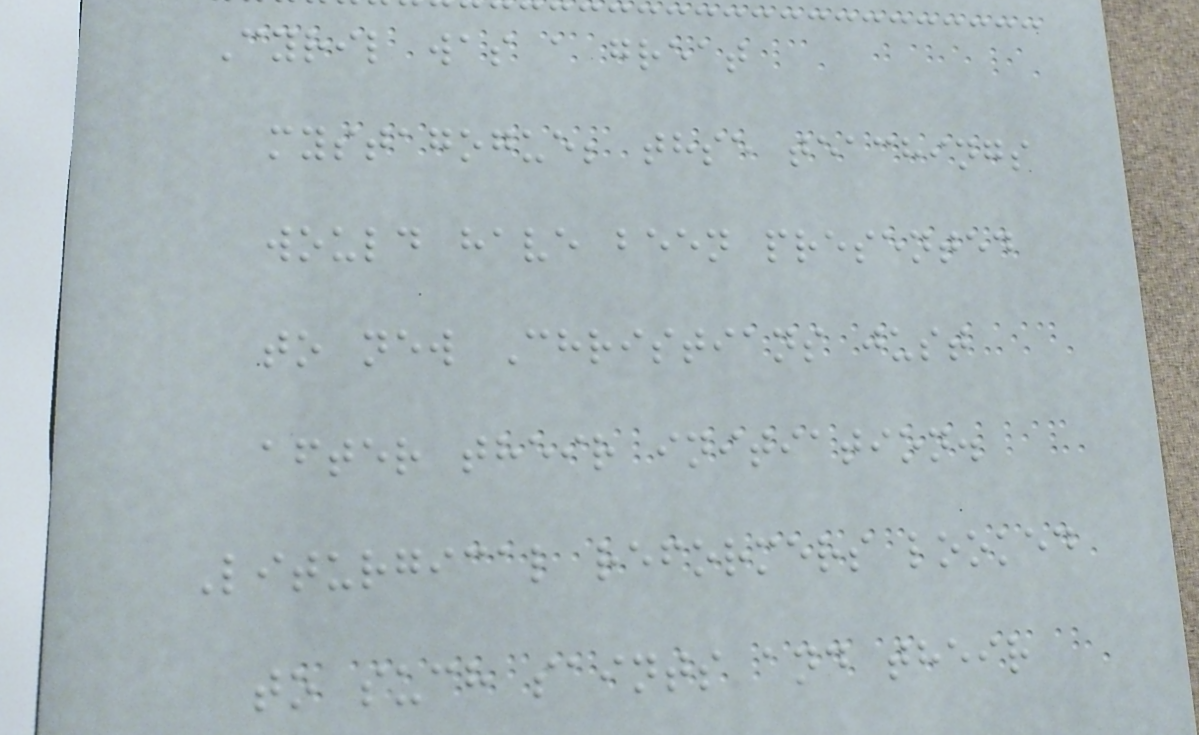Cyril was a great
mystagogue; thse teachings
would have been presented
to new Christians just
after their initiation.
Liturgical reformers looked
to such saints and their
